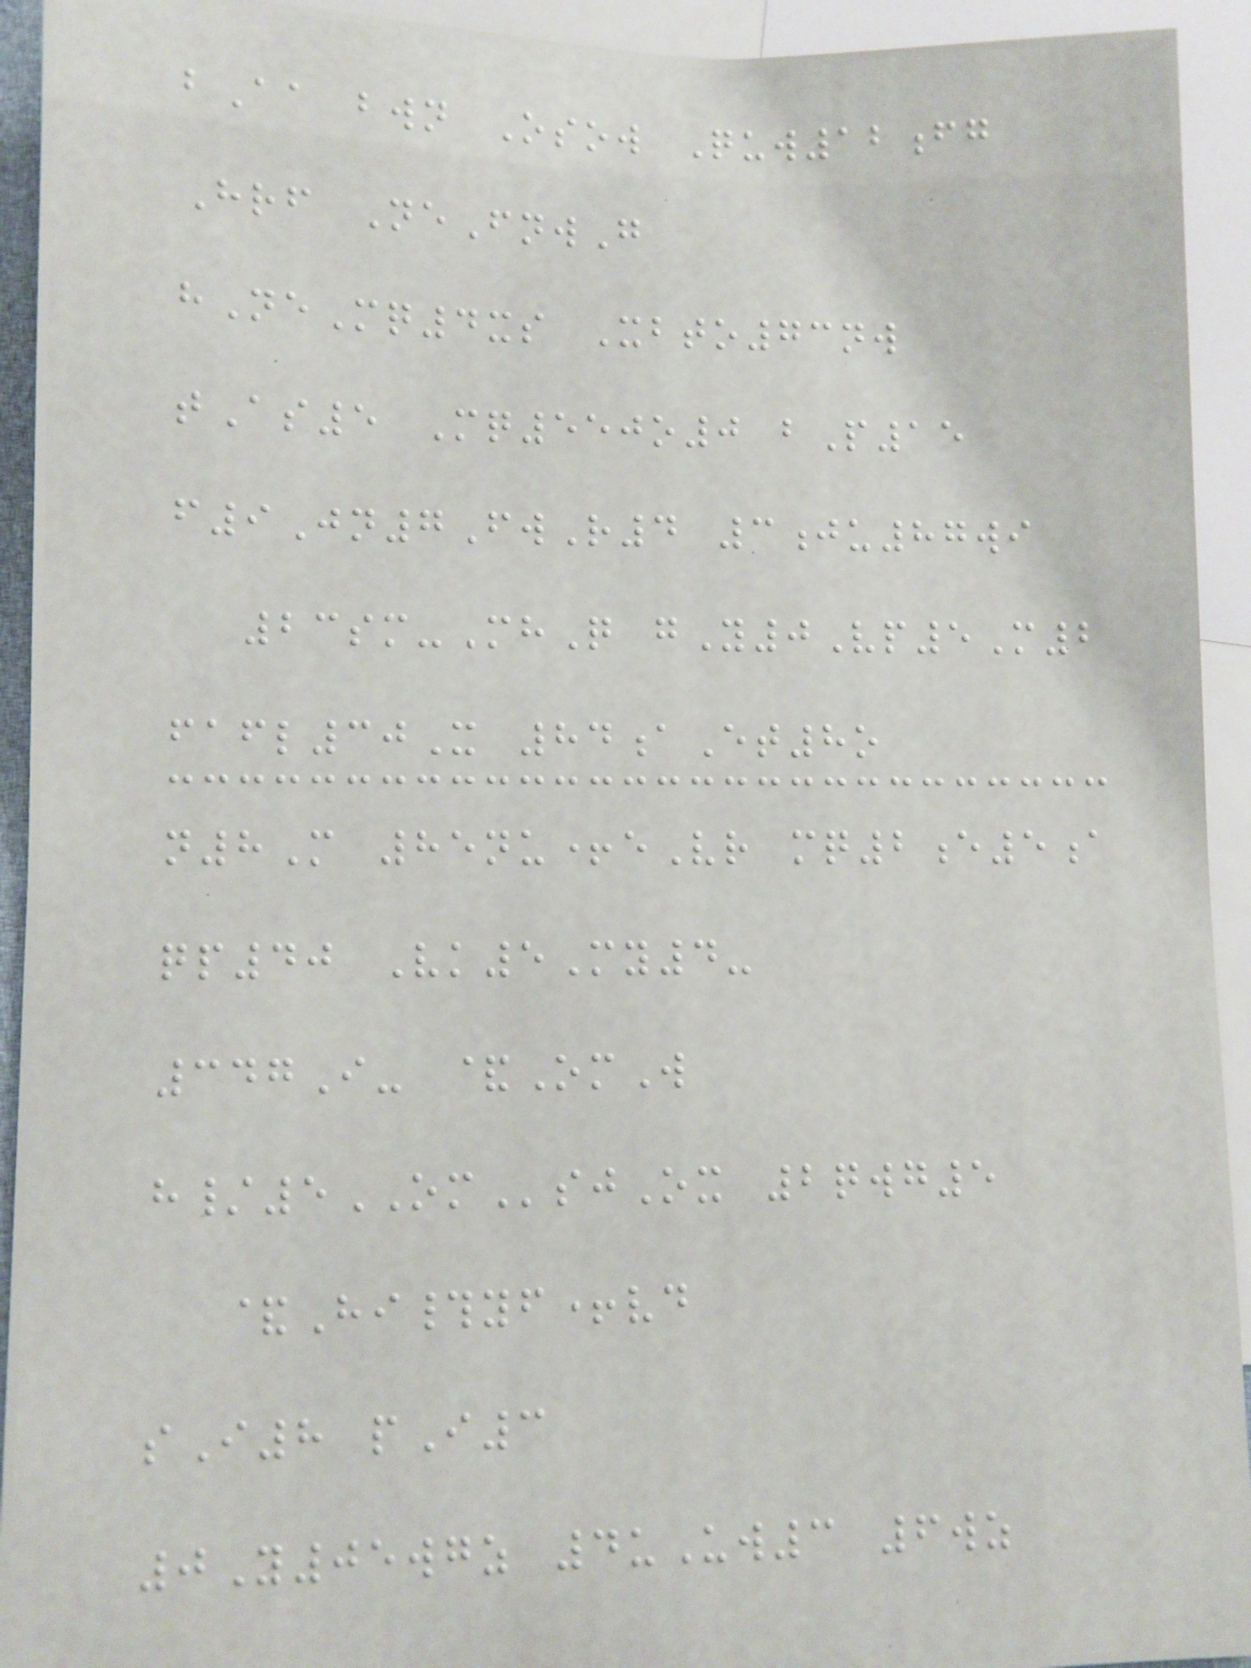bAa bwn Osow Quw12fg
Hrf NeFnwG
hNeMq4xs Xbto73nw
tAs5 Mq550o0 bP15
f9Jn7FwR4 3ju87wi
23sm-MhQ gY0Vp5M2
fafl30X 84aEt8o
n8M 85nu+eVr mq2e5a
qp40 Vk5My4-
347I- &OmW
h/5OMsjOx 2qwg5
&Hi#yf+vd
sI8 pI3
0Y05wgz 4uUw3 6wz
